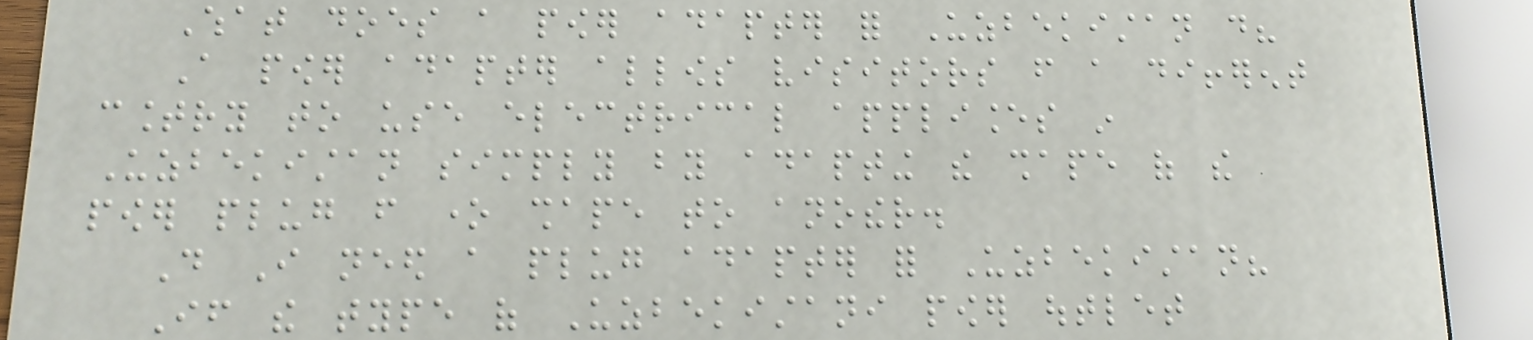What does a power adapter for Uzbekistan do?
A power adapter allows visitors from a different
country to use electrical appliances in
Uzbekistan simply by adapting the shape of the
power plug from one shape to another.
Do I need a plug adapter for Uzbekistan?
If the type of Uzbekistani power outlet
